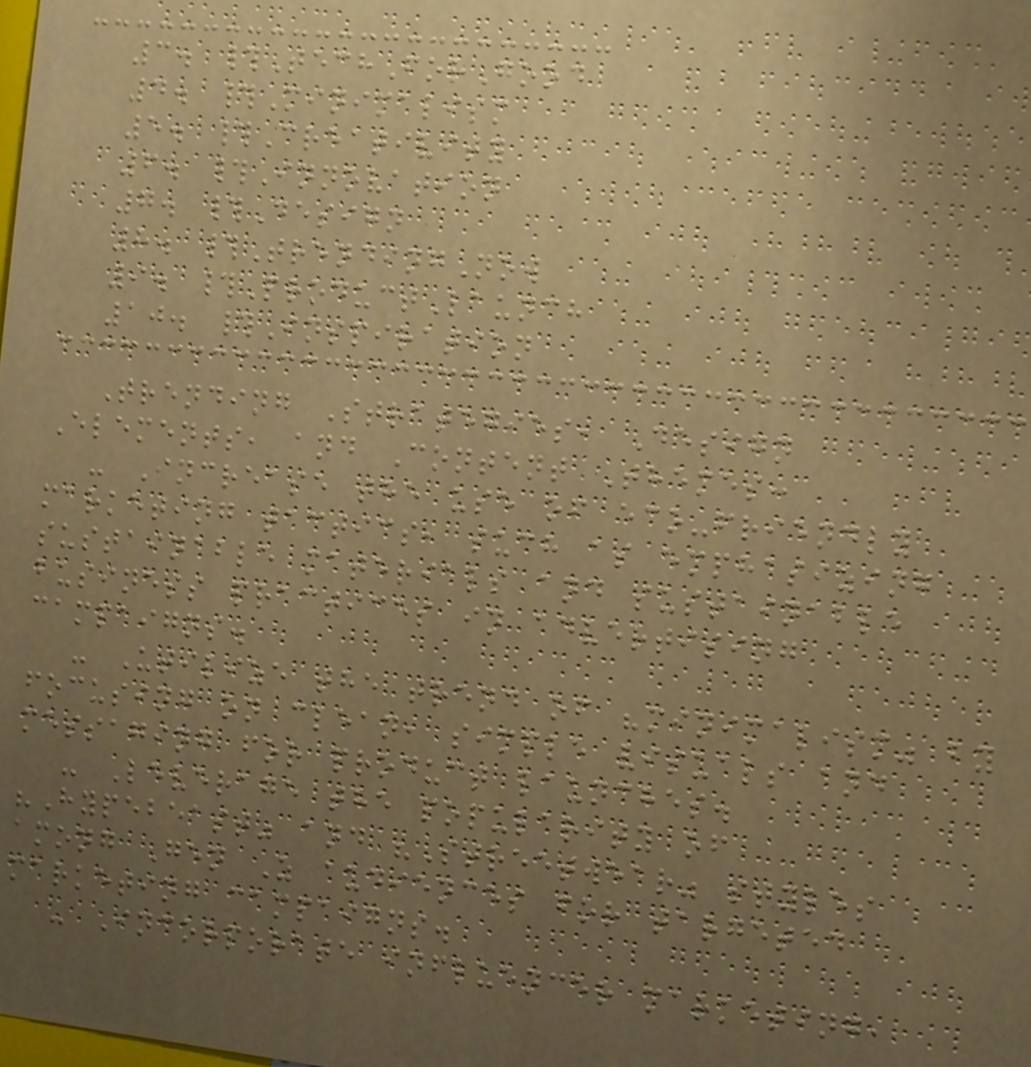3. #TechForGood
4. #Minimalism
5. #Creativity
6. #Innovation
7. #Design
8. #TrendingNow
9. #ProductLaunch
10. #Inspiration
Trending Strategies, Design
Elements, and Content Themes:
- Increase the use of eco-friendly
marketing tactics, such as emphasizing
sustainable materials and sustainable
business practices in advertising
campaigns.
- Utilize the trend of "minimalism" by
focusing on clean, simple visuals and
messaging for product launches.
- Leverage the popularity of
"Hypebeast" and "Streetwear" styles
among Gen Z audiences for targeted
marketing campaigns.
- Incorporate influencer marketing,
